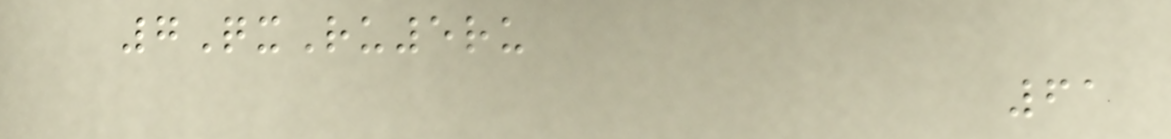7QxRu5ru
61
